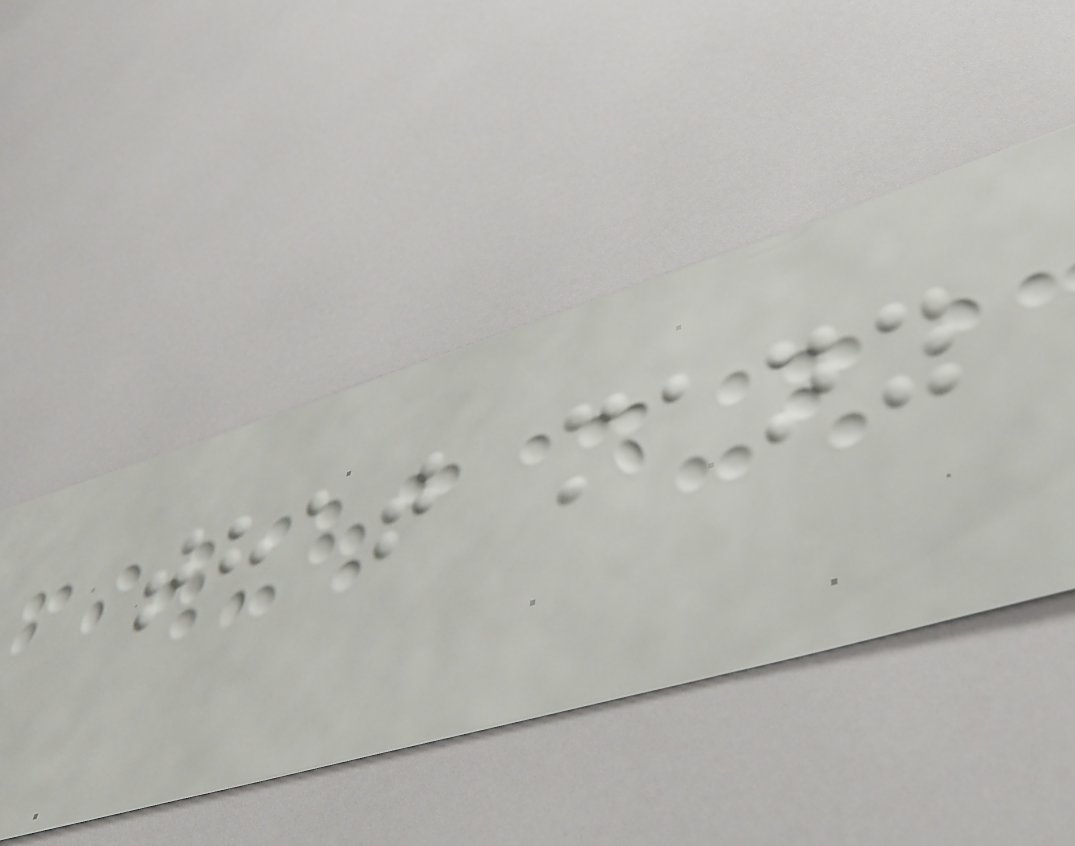that many
